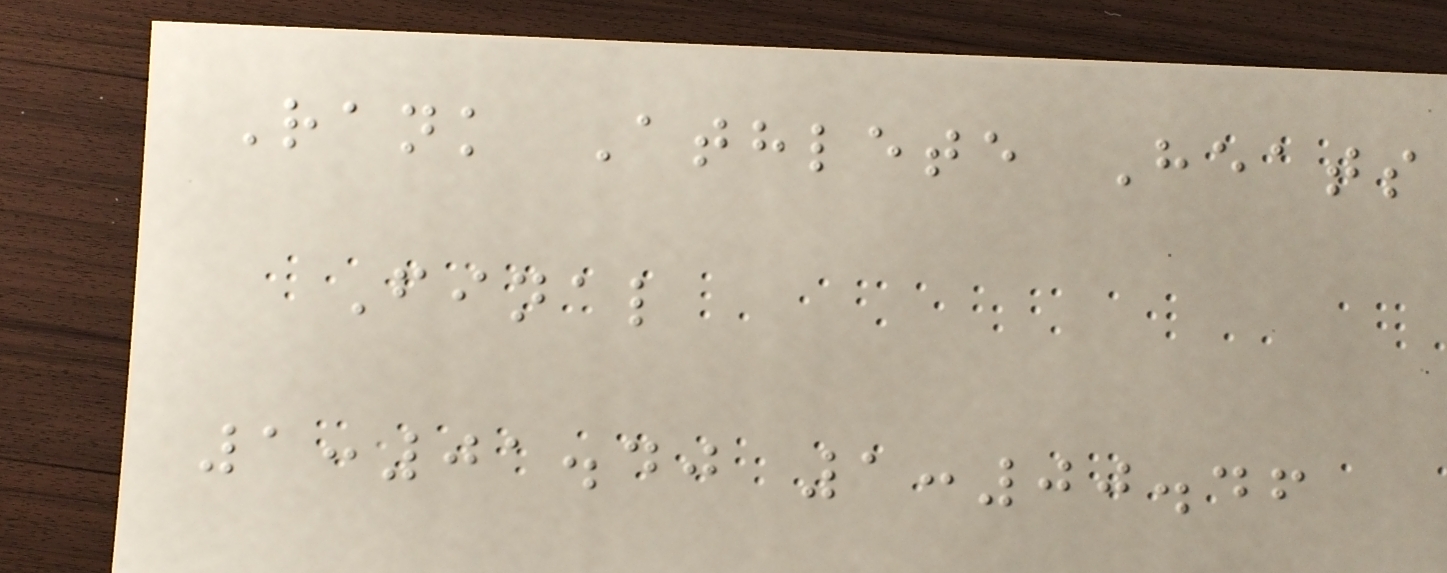Rank Athlete Heats
Final
1:01.40 1:00.46
